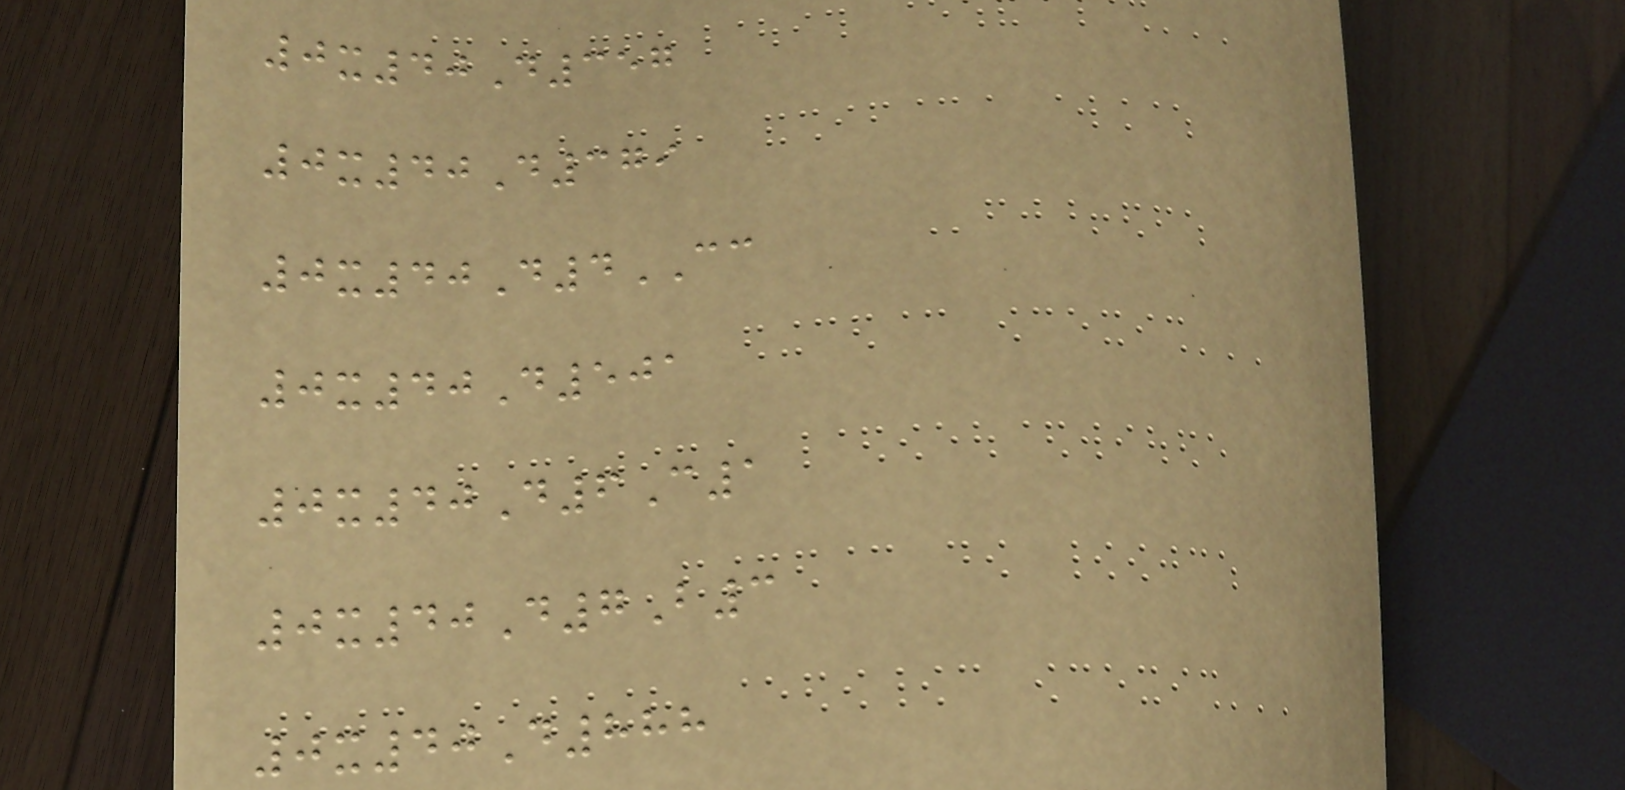0x40D357
0x40D379
0x40D4CC
0x40D501
0x40D6C1
0x40D7B3
0x40D888
